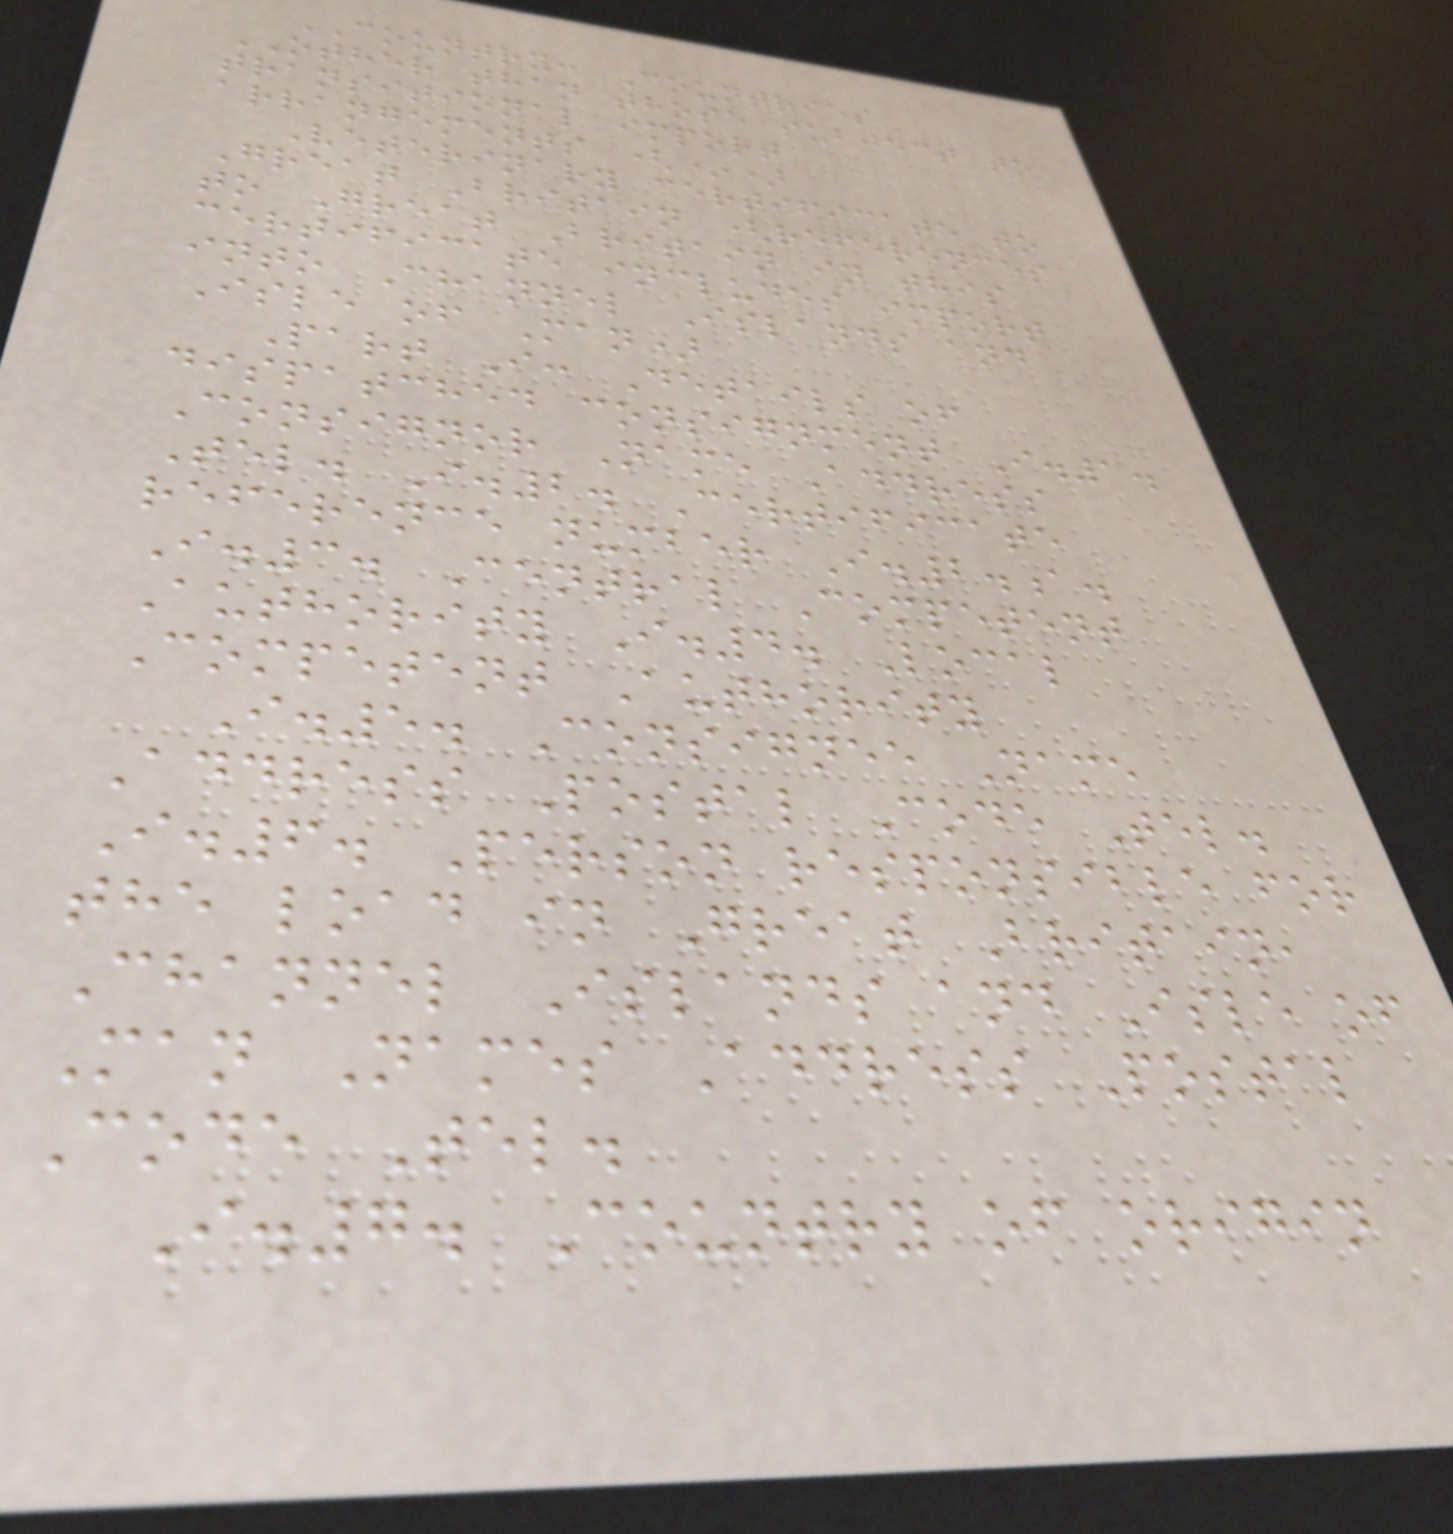COUNTRY: Countries
OTHER than those subject to
transitional import
arrangements (*)
Veterinary certificate to
Great Britain (references
to Great Britain in this
certificate includes import
into Channel Islands and
Isle of Man)
Part I: Details of
dispatched consignment I.1.
Consignor Name Address
Tel. I.2. Certificate
reference number I.2.a.
I.3. Central Competent
Authority I.4. Local
Competent Authority
I.5. Consignee Name
Address Postal Code Tel.
I.6. Person responsible for
the load in Great Britain,
Channel Islands and Isle of
Man Names Address Postal
Code Tel.
I.7. Country of origin
